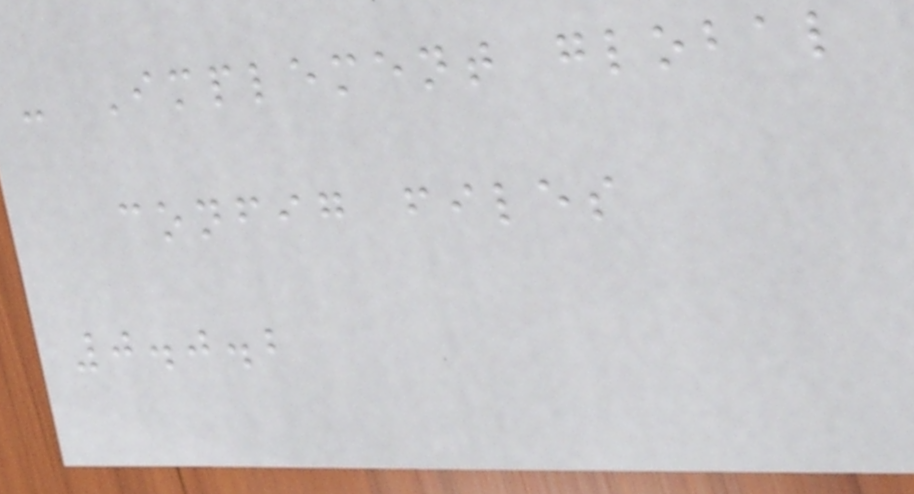- Implement global
config files
0.0.2
